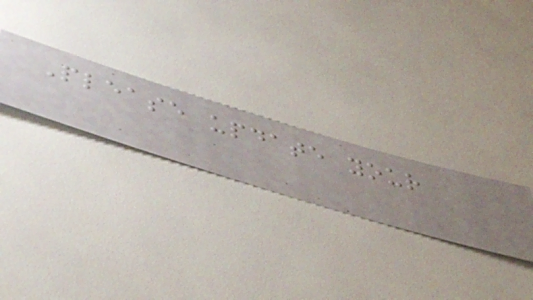Please update your
